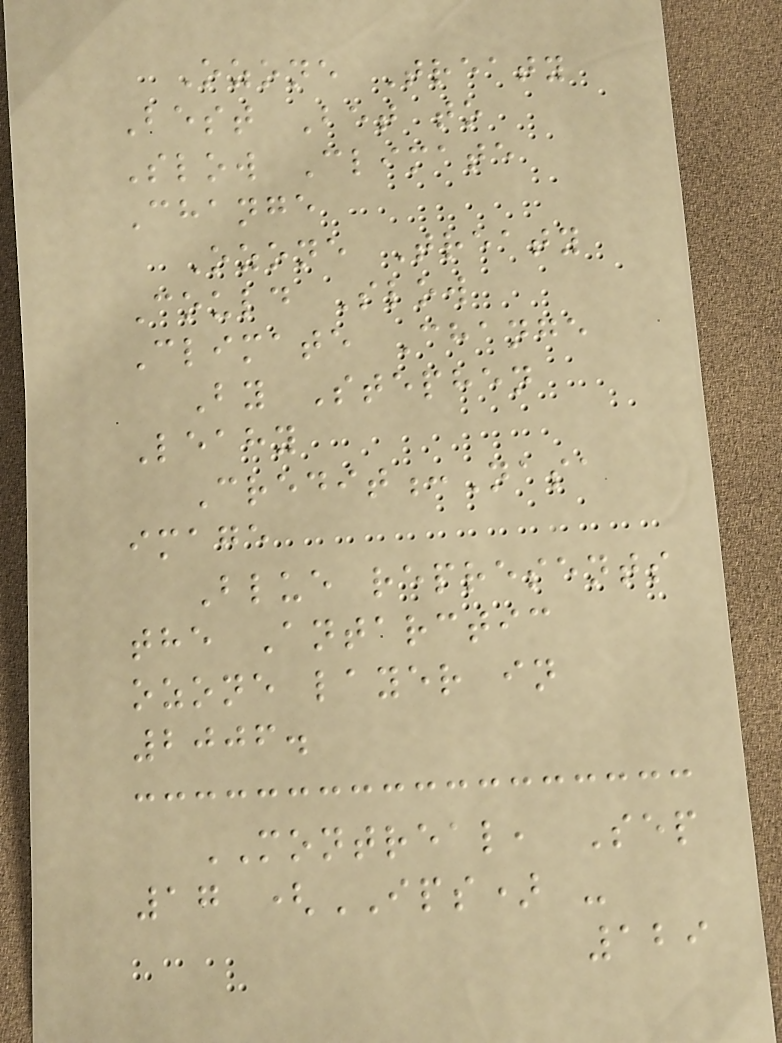Ozone Treaty
Best Bet to
Slow Climate
Change
Ozone Treaty
Could Slow
Climate Change
By Stephen
Leahy
Credit:Nasa
image
Blue represents
the Antarctic
ozone layer in
2006.
MONTREAL, Sep
17 (IPS) -
129
